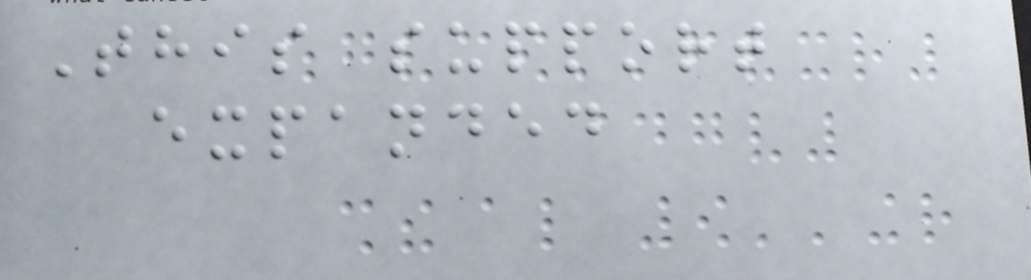This support
expanded
